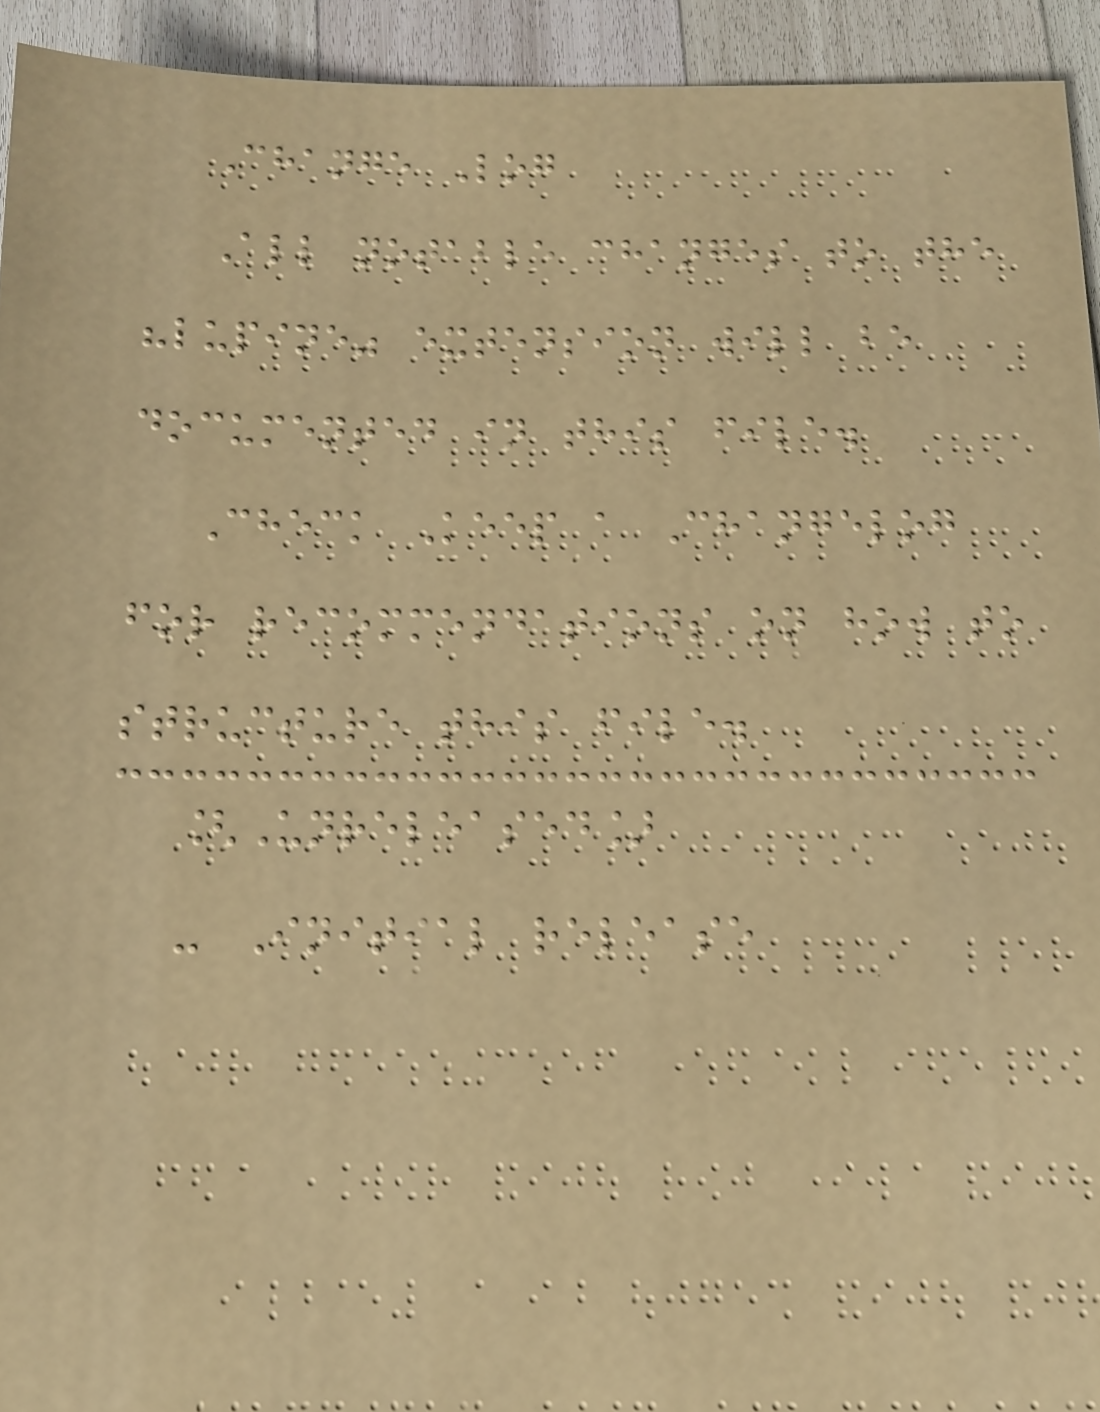Change Log
All notable changes to the
"lupine" extension will be
documented in this file.
Check Keep a Changelog
for recommendations on how to
structure this file.
[Unreleased]
- Initial release
